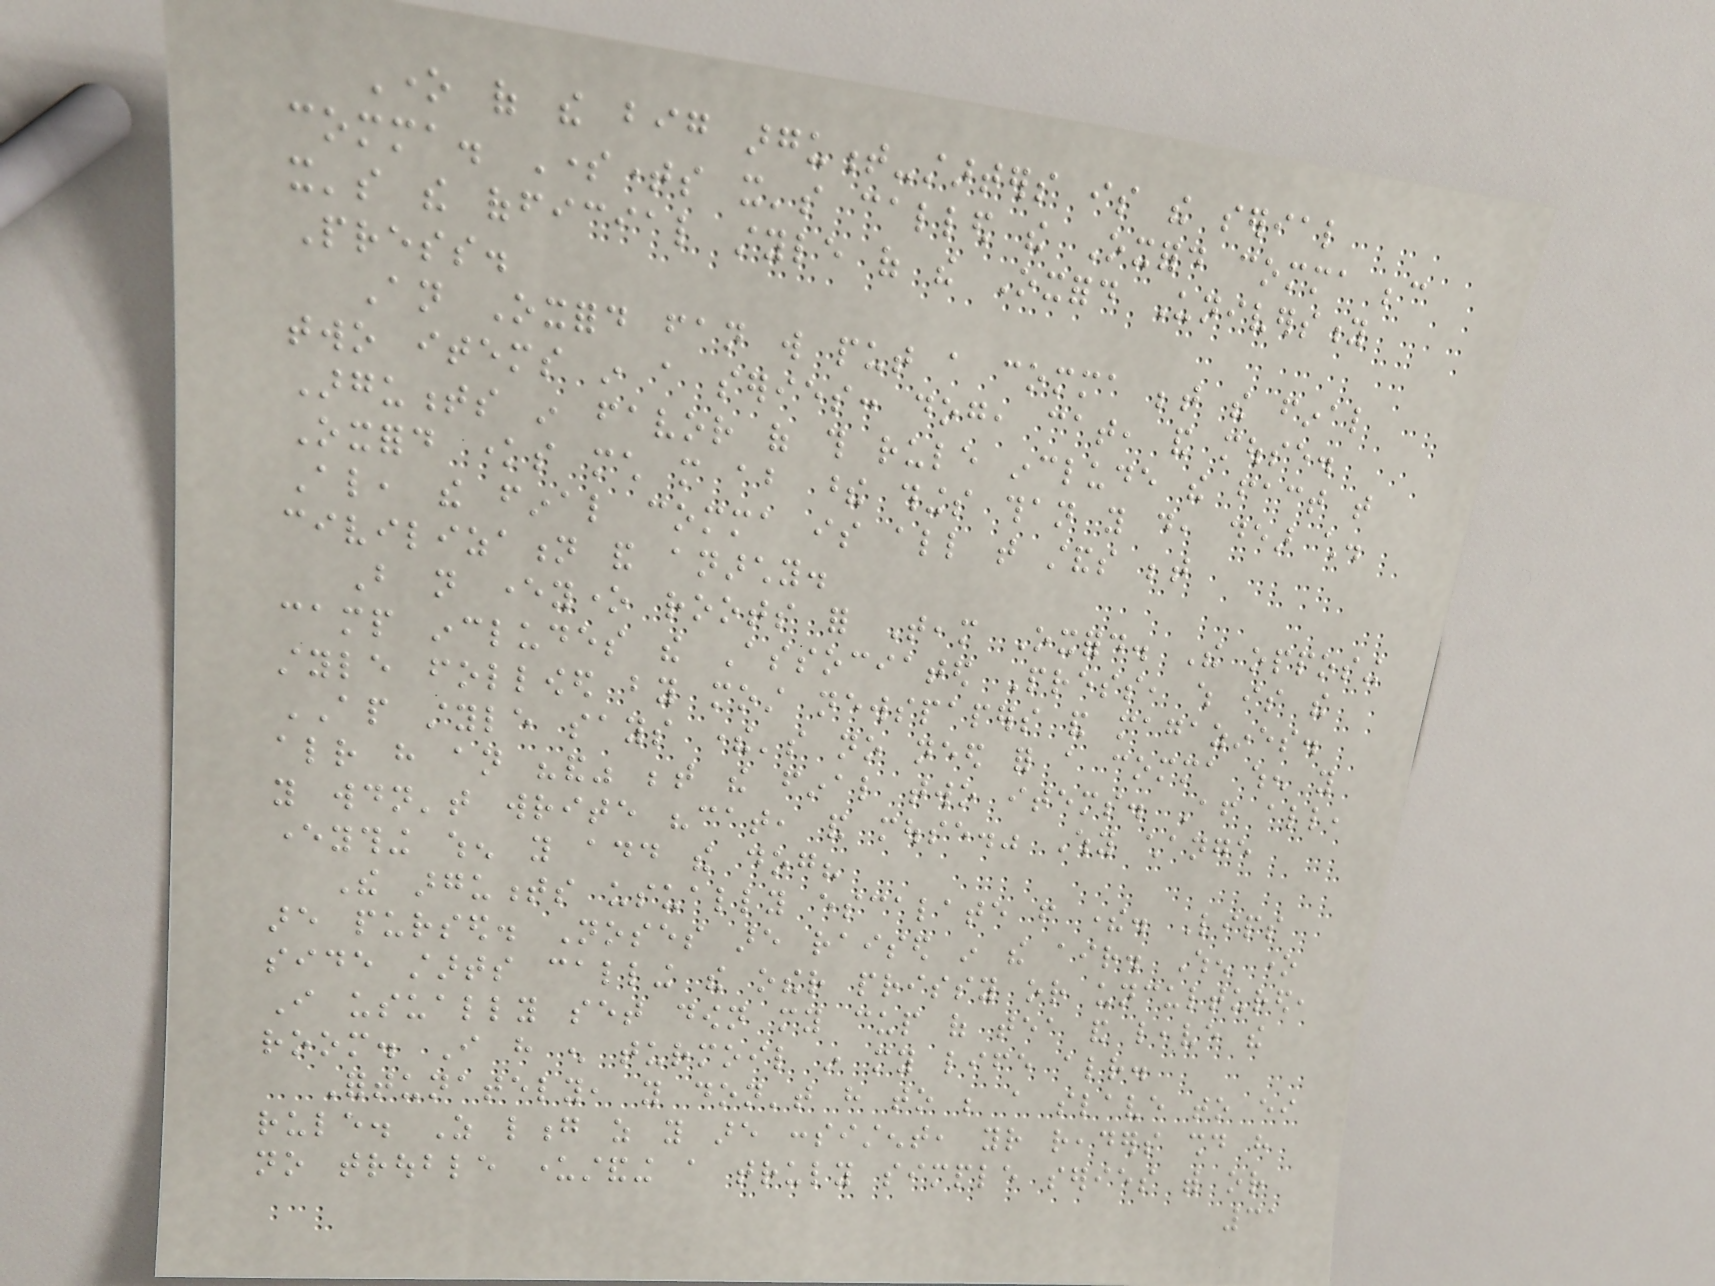One of the big argument-starters is the serial
comma. Sometimes it's called the Oxford comma because
it's the official style of the Oxford University
Press.
An Oxford fan will put a comma between the final
two items in a series: dog, cat, and mouse.
Arguments in favor of this rule include the fact that
Oxford knows much more about these things than you do, dear child.
Also, the final comma is all that stands between
civilization and anarchy.
But not everyone roots for Team Oxford. The opposing
camp includes the Associated Press, which is the
style followed by most newspapers and magazines.
AP style says there's no need for a comma when you
already have an "and" between the final two items. After all,
you wouldn't write "cat, and mouse." Why change
everything when you add the dog?
The arguments usually escalate from there. Lips
are pursed. Noses are raised in the air. When one
side starts calling the other prissy or uncultured,
I usually set down my cup of tea and leave the
room. I have enough turmoil in my life already.
Fortunately, you don't have to be a slave to either
rule. As long as you are consistent, your readers should have
no trouble understanding a truly simple series with or
31
